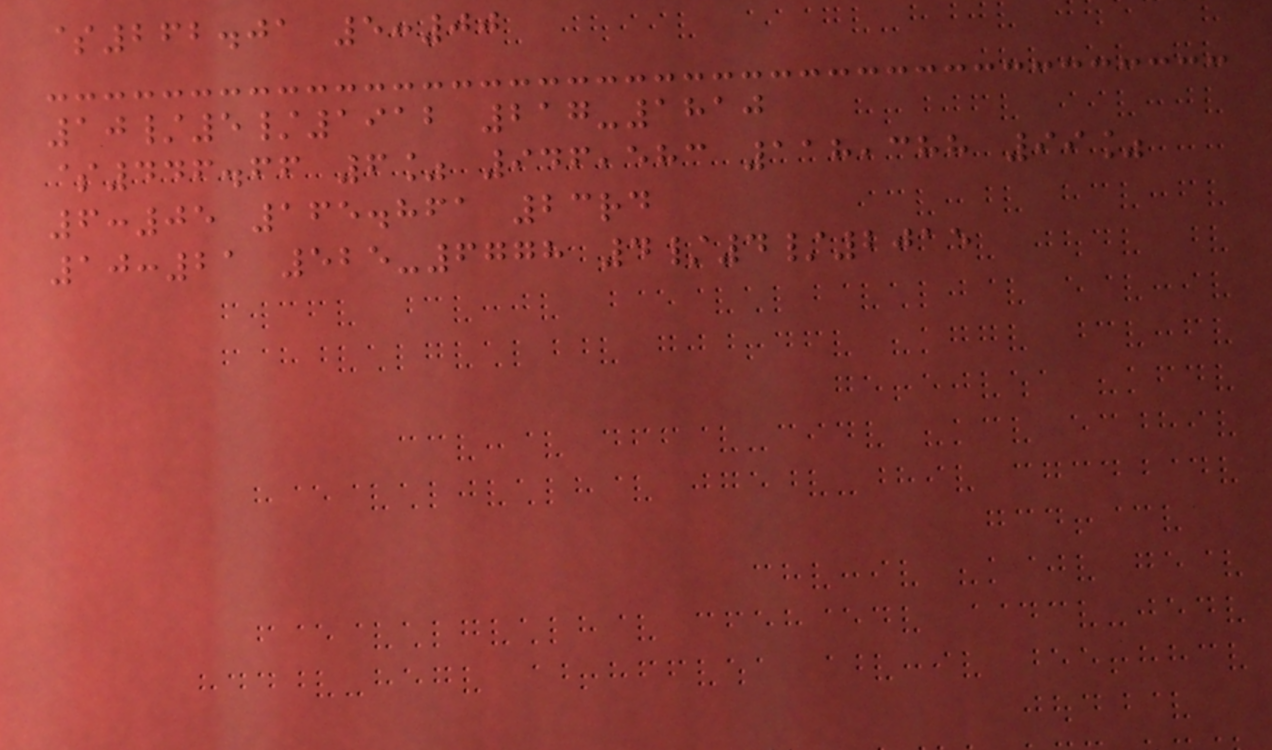$262.01 5:00
10/5/1912 217-1810
$446.66 6% 946,583 118,388 99%
6:05 165.861 23rd
10:21 525-6778 4/4/2015
